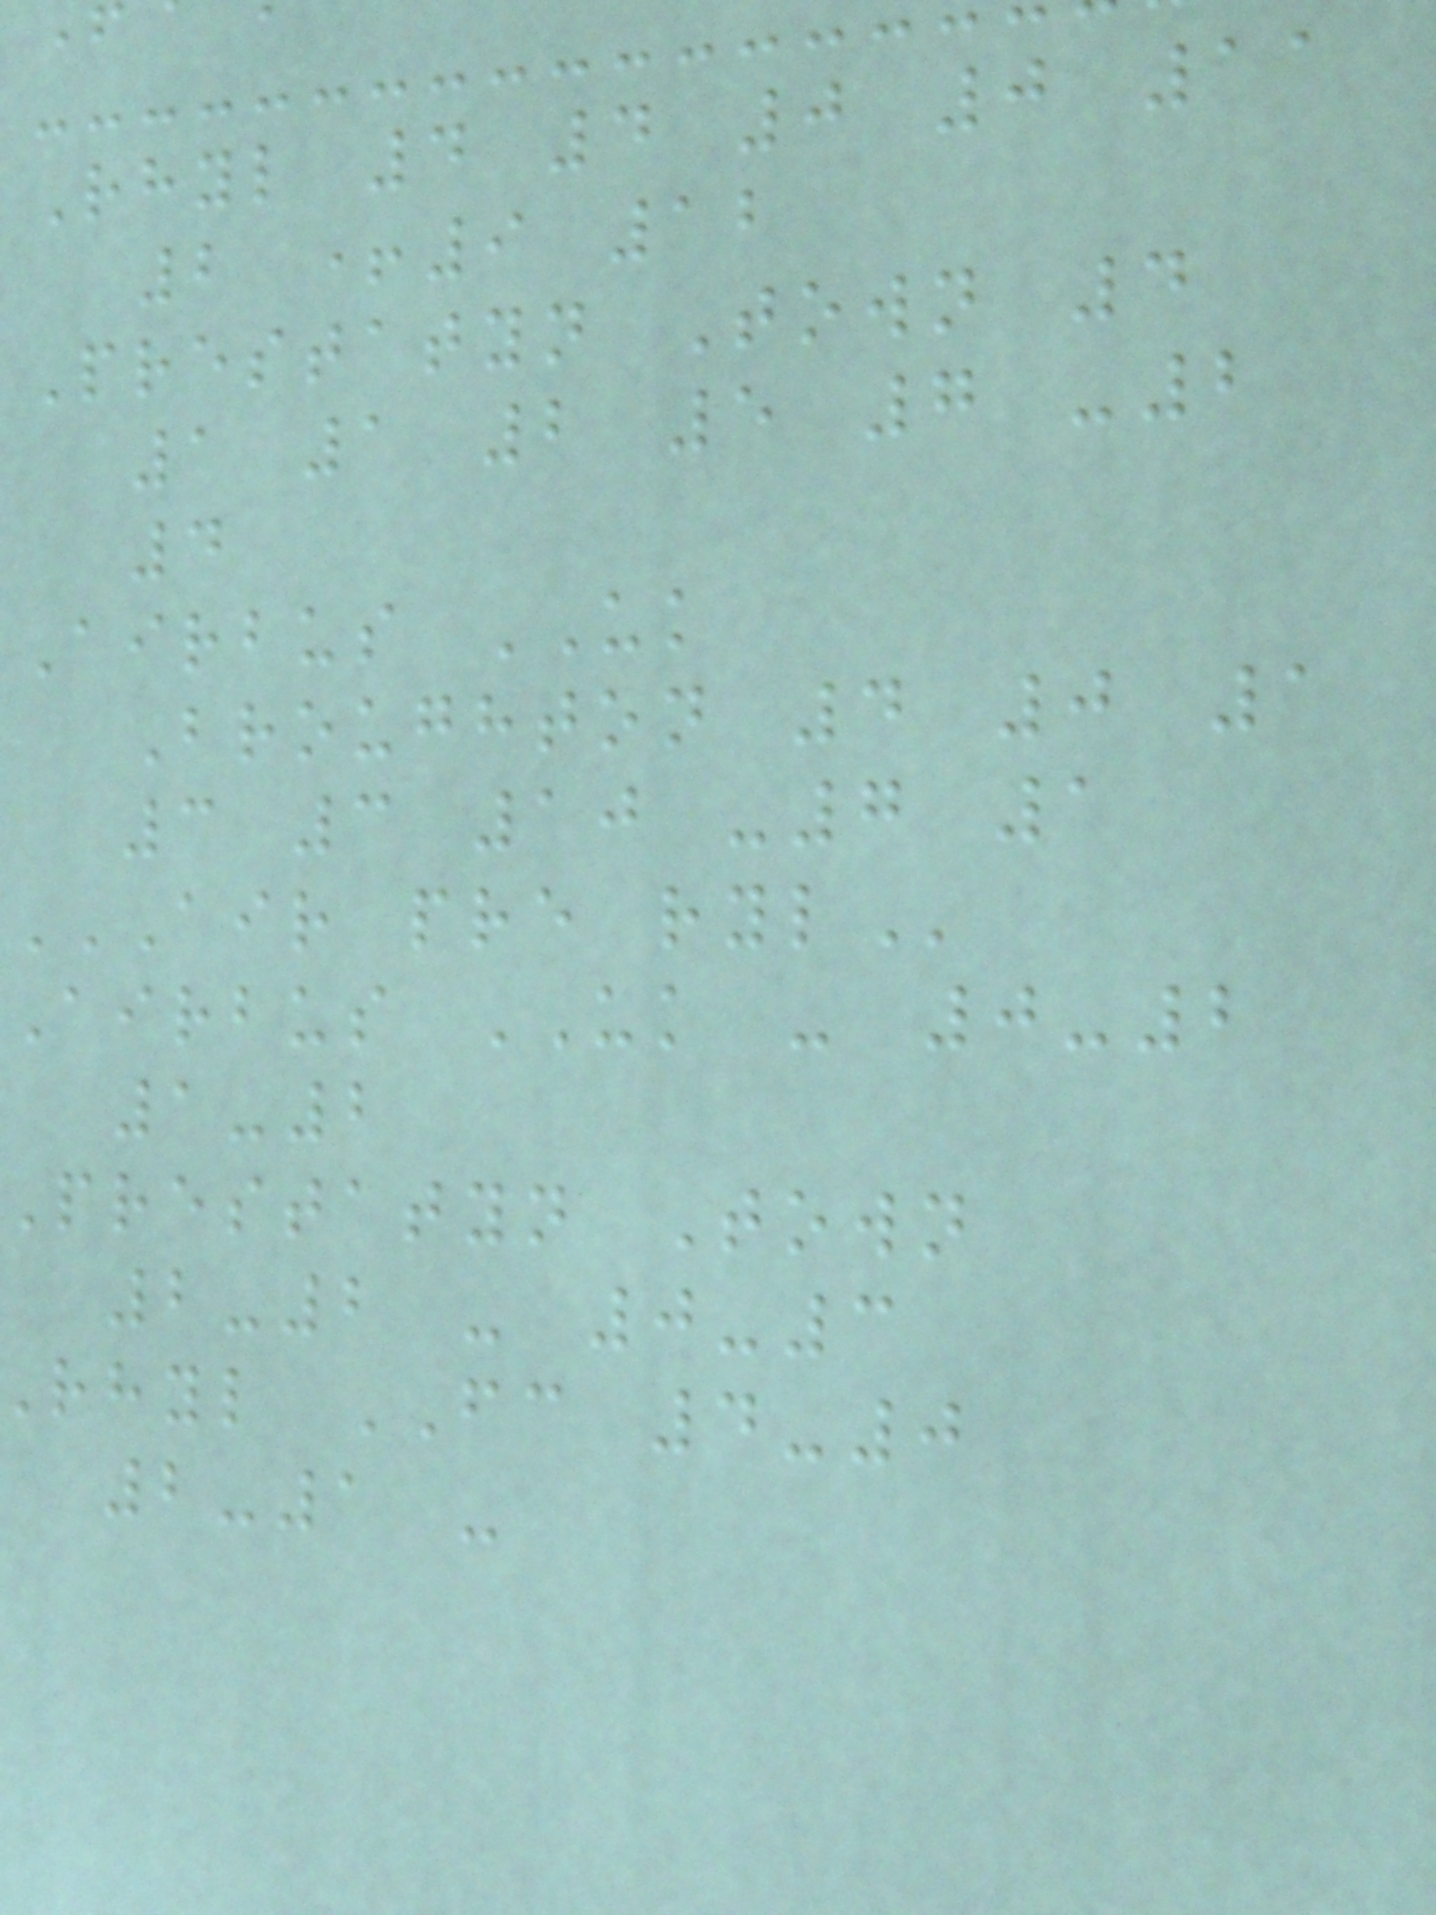Rhyl 4 4 0 0 11
2 +9 12
Prestatyn Town 4
1 1 2 5 7 -2
4
Airbus UK
Broughton 4 0 1
3 3 10 -7 1
AIR PRE RYL
Airbus UK - 0-2
1-2
Prestatyn Town
2-2 - 0-3
rhyl FC 4-0
2-1 -
